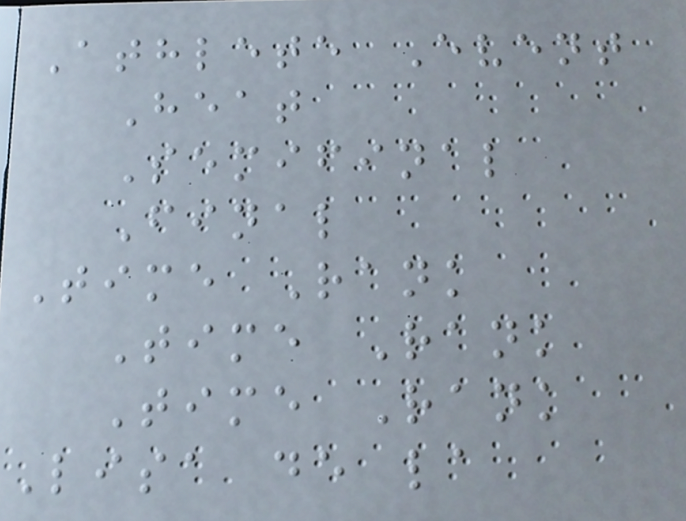Athlete Event
Heat
Semifinal
Final
Time Rank
Time Rank
Time Rank
Lisa de la
